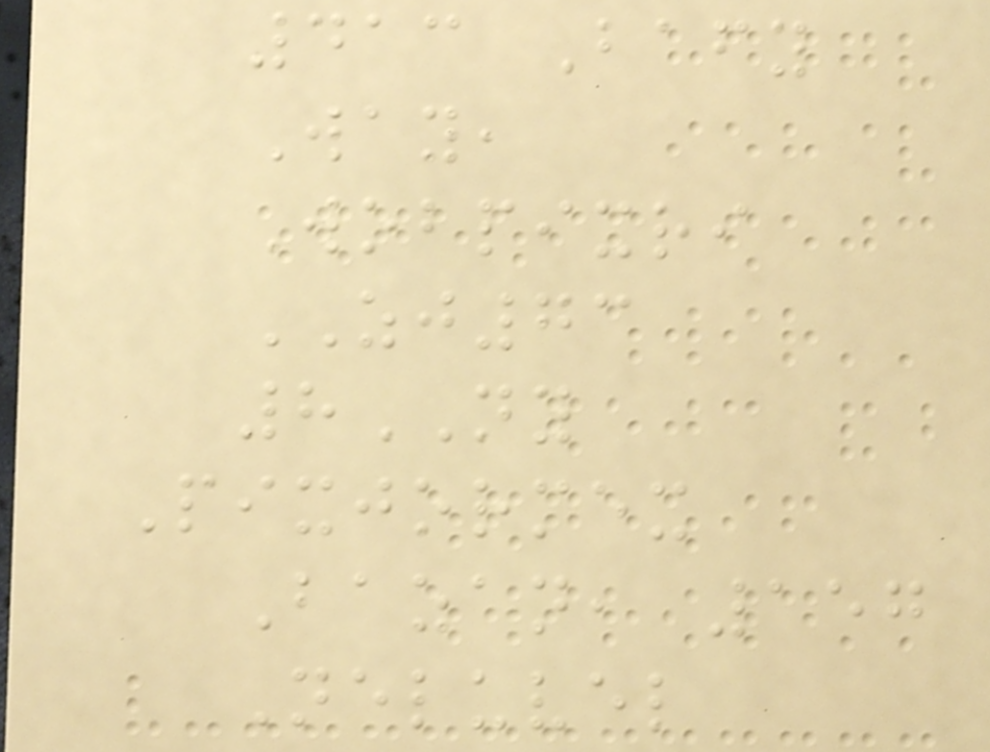413 Bafy
Way,
Wobpixri
ZJ73
8NY
Pixjormex
Bazan, 157
Neluvel
